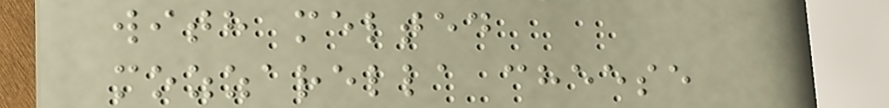with melted
mozzarella cheese
